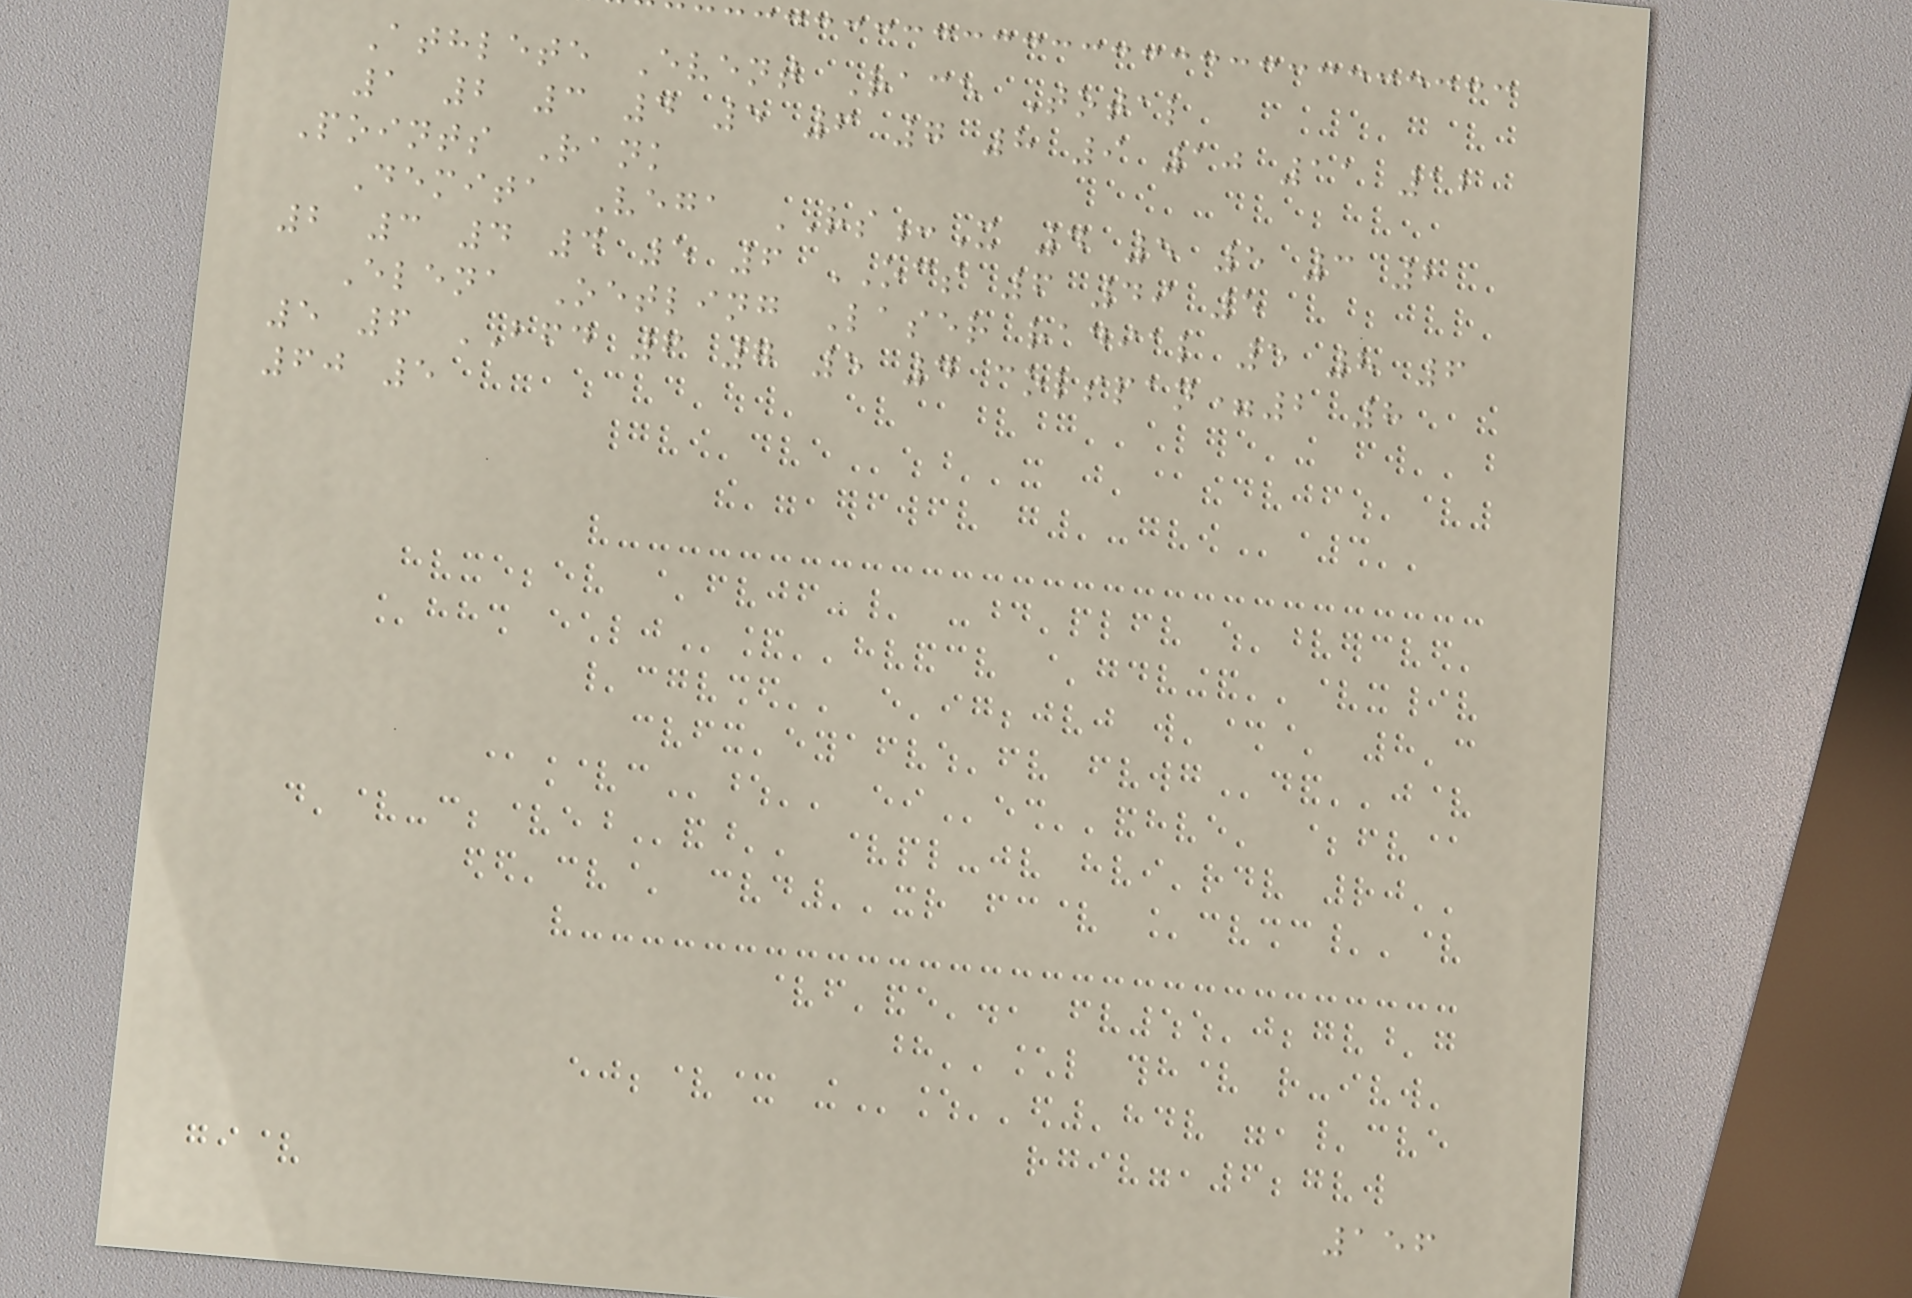Athlete Event Race Total
1 2 3 4 5 6 7 8 9 10 11 12
Points Rank
Demita Vega RS:X 4 5 5 3 2
2 3 4 4 5 6 OCS 6 49 5
Elena Oetling Laser radial 5 8 6
5 6 BFD 6 7 5 4 colspan=2 8
60 5
156
